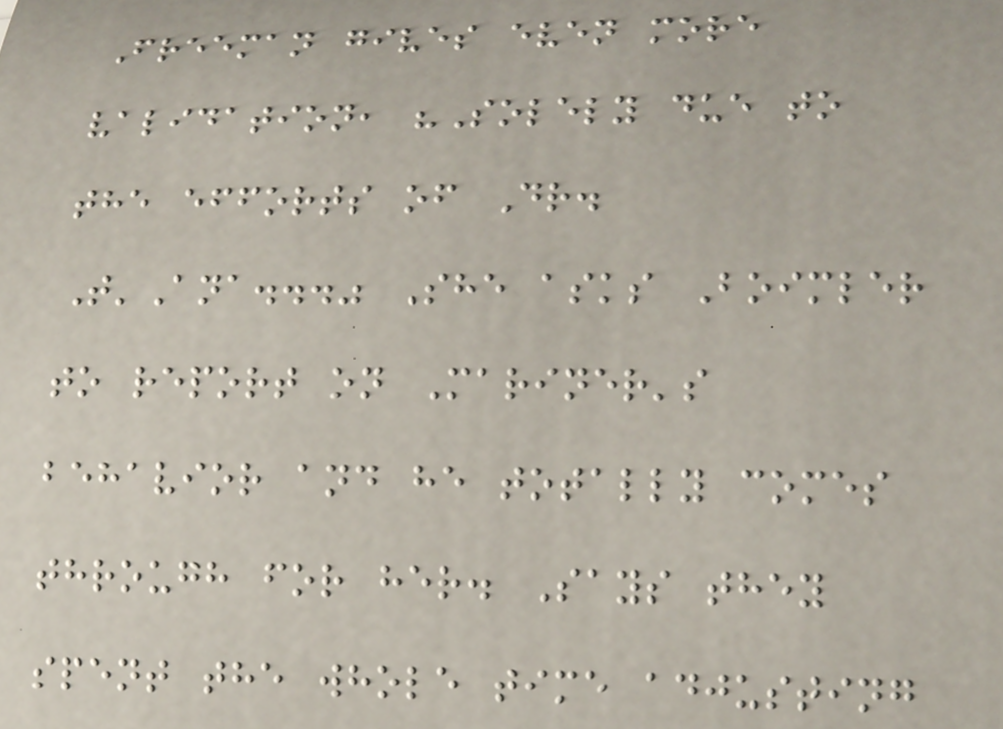Freeman gives even more
validation, "Solely due to
the efforts of Dr.
T'Ana..." She asks Boimler
to report on Mariner's
behavior and he totally comes
through for her. Says they
spent the whole time adjusting
